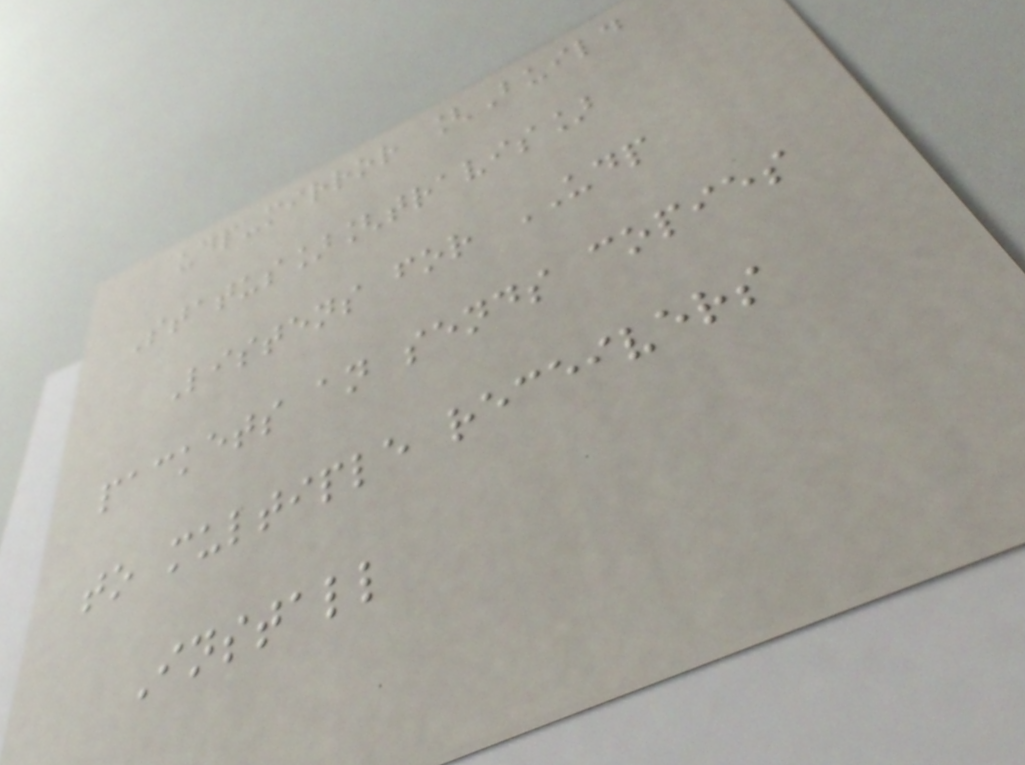udp-mirror [Build
Status][travis]
Listens for UDP
packets an sends copies
to multiple receivers
Install
